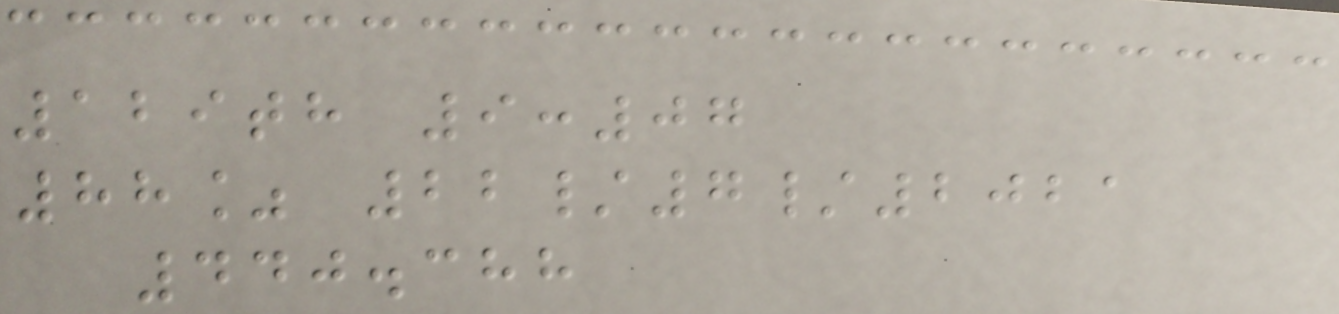129th 9:07
88% 22/7/2021
440.388
